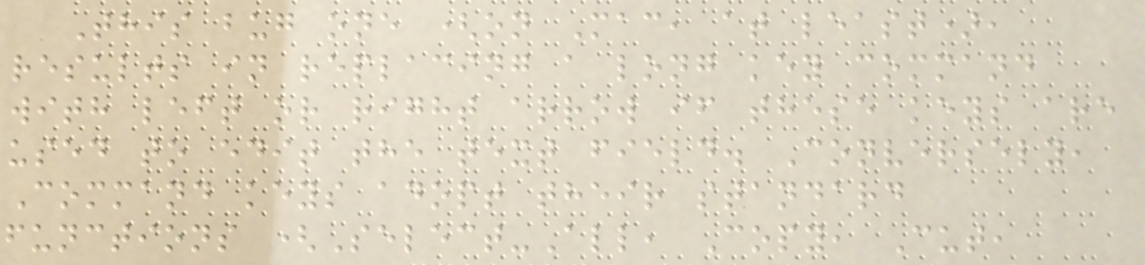This bug one (on Mac, at least),
results in replacing a long key command
with left or right arrow if these keys are
used to edit the text field. Conversely,
Command keys adopt their standard
functions (Select-All, Copy, Cut,
